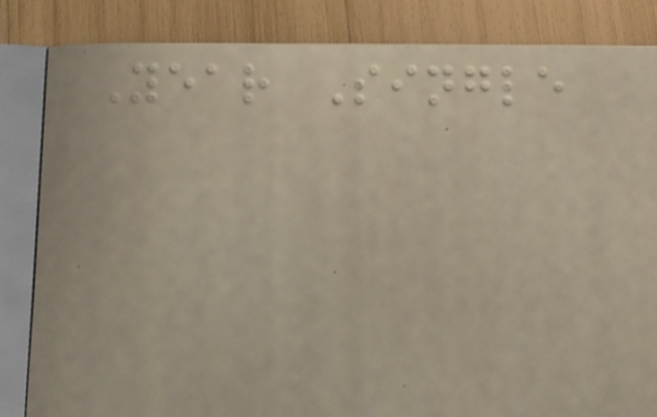Year Single
